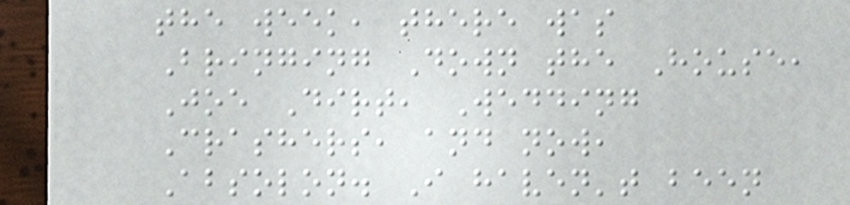the week, there was
Bringing Down the House,
Joe Dirt, Wedding
Crashers, and now,
Absolon. I haven't been
